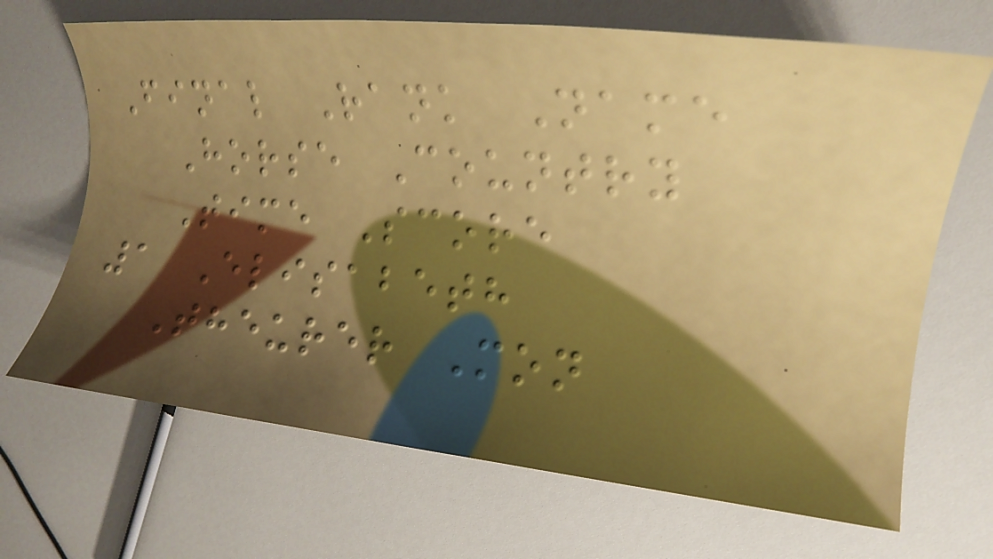Final Rank Name
Horse Country
Time Score
1 Elisabeth
Theurer Mon
